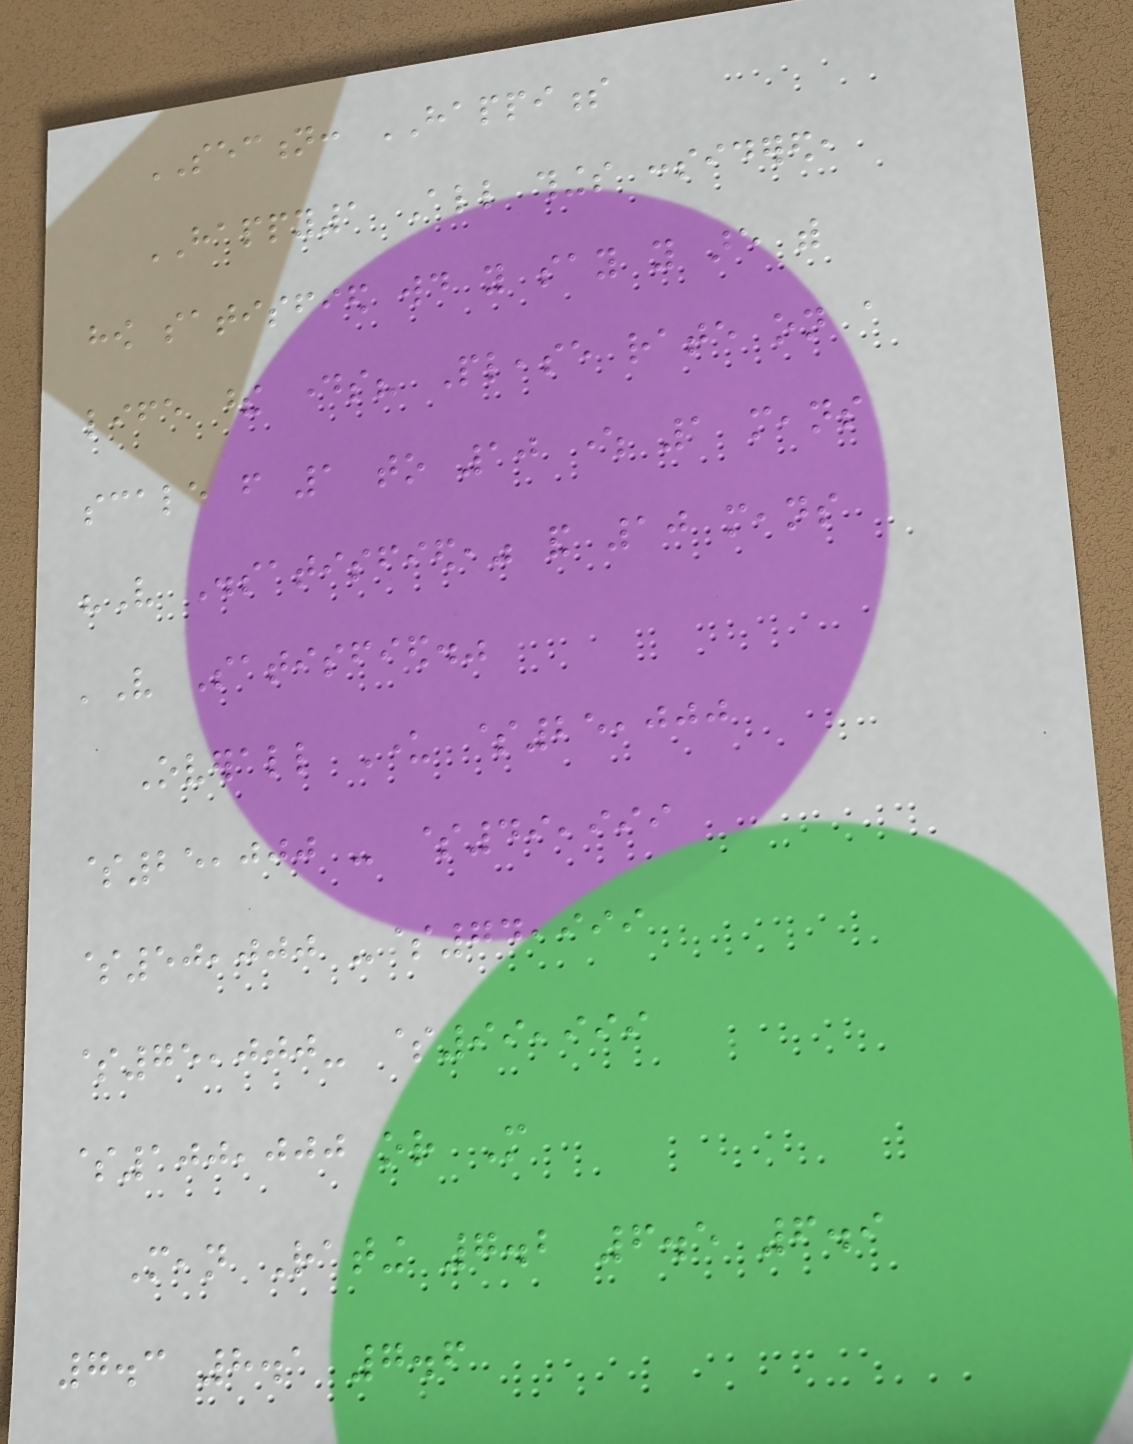SECTION: HAPPINESS
HAPPY1 All things considered,
how satisfied would you say you are with
life these days? Please rate on a
scale from 1 to 10 where 1 means
"Very Dissatisfied," and 10 means
'Very Satisfied."
Overall Under $25,000
$25,000 - $49,999
$50,000 -$74,999
$75,000- $99,999
$100,000 or More
Mean Rating 7.2 6.5 6.9
7.3 8.1 7.6
